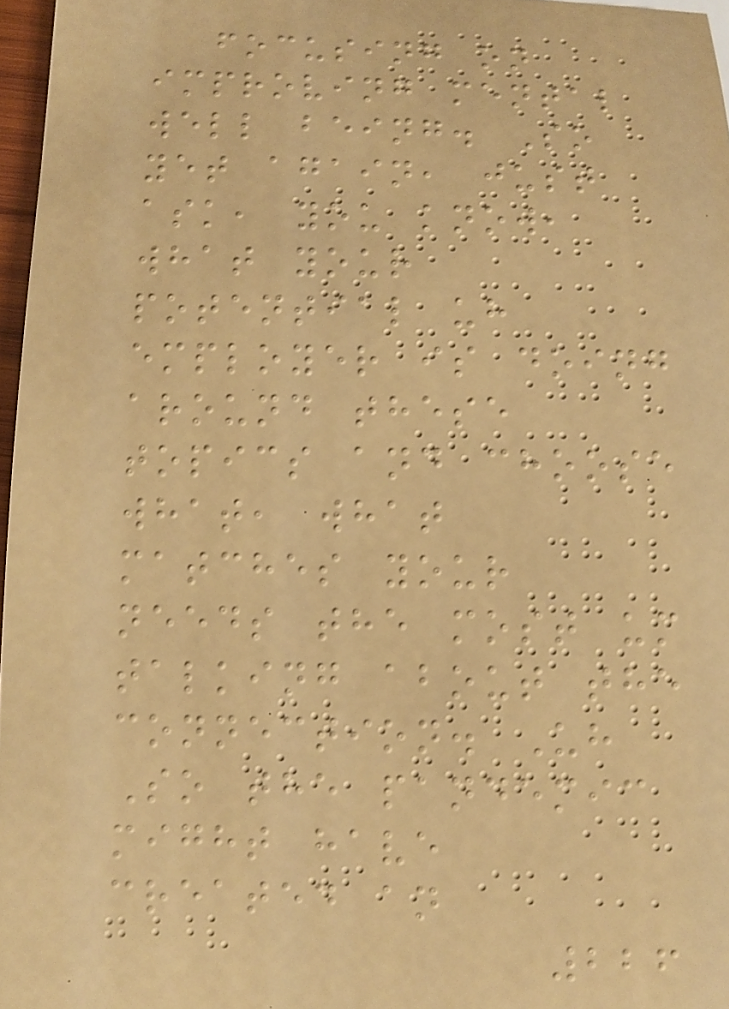focusing on
improving mental
well being. So
yet again, just
ask, you know,
what your
potential uh
employer is doing
around these
topics and choose
what, what
matches your
needs the most um
talking about the
connection. Uh
So the pandemic
might have
created an
226
